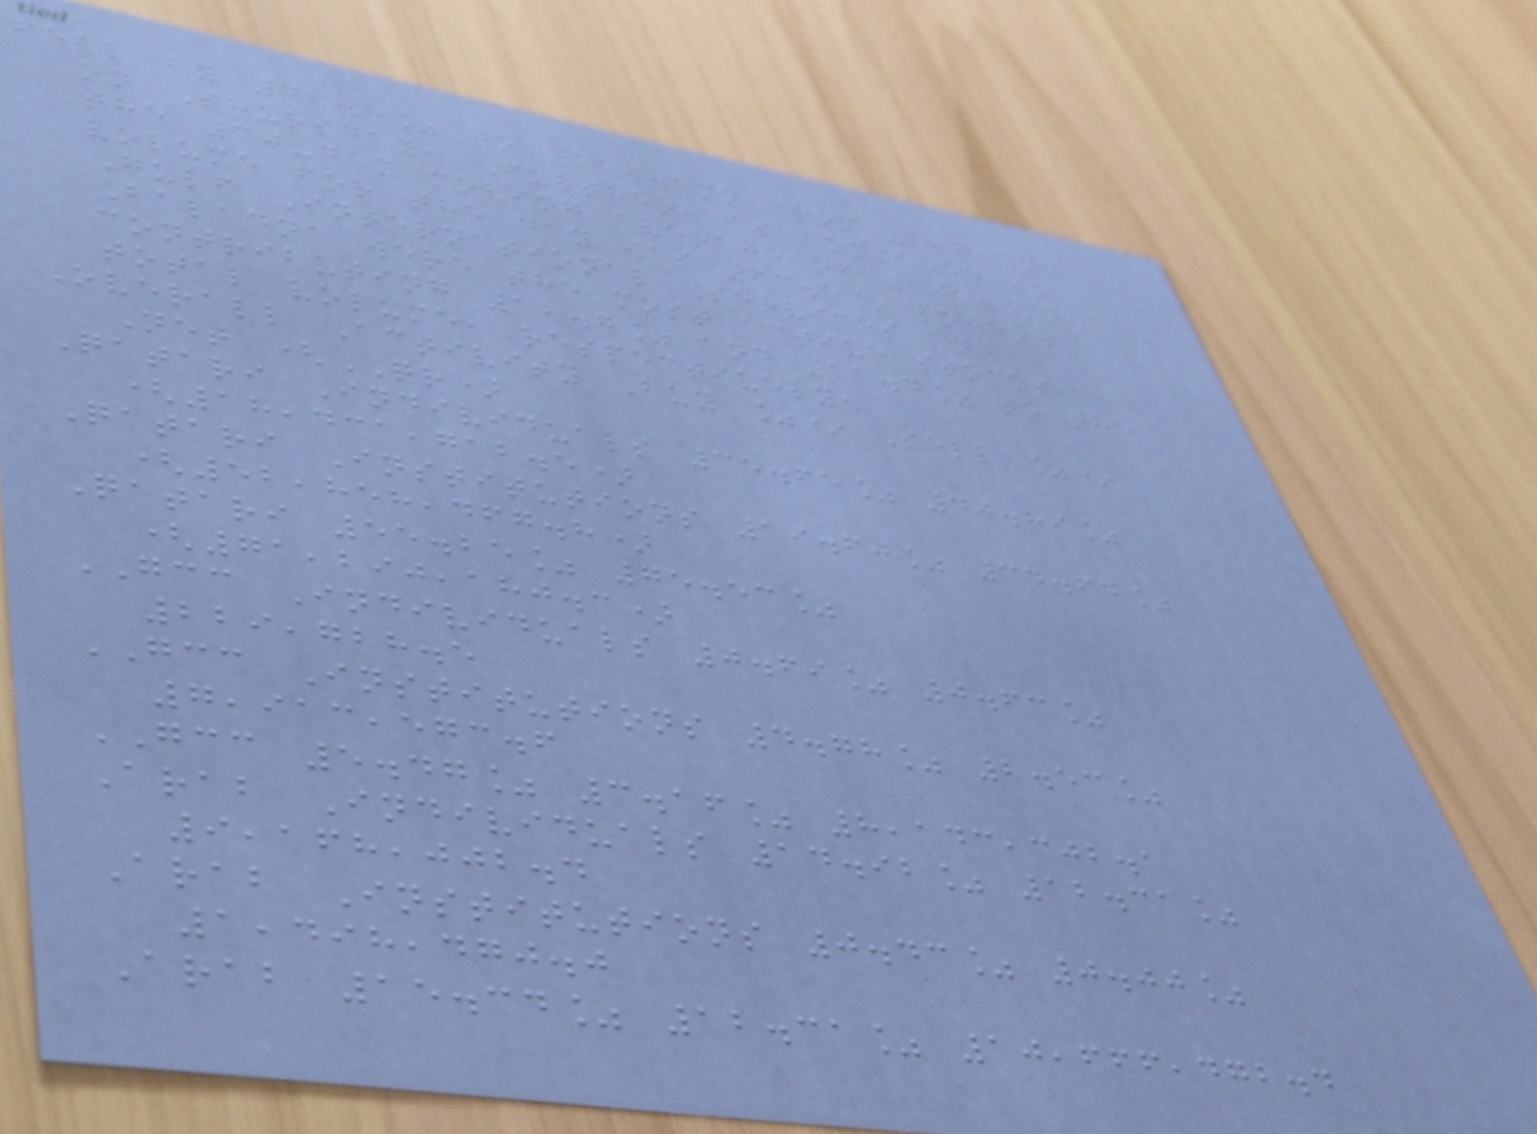fell by 46.8% to 110.1mn from 207.1mn
on Thursday. Further, as compared to
the 30-day moving average of 301.9mn,
volume for the day was 63.5% lower.
Gulf International Services and
Baladna were the most active stocks,
contributing 12.7% and 11.4% to the
total volume, respectively.
Overall Activity Buy %* Sell %*
Net (QR)
Qatari Individuals 35.65% 40.89%
(18,431,712.5)
Qatari Institutions 19.60% 34.64%
(52,858,467.8)
Qatari 55.25% 75.53%
(71,290,180.3)
GCC Individuals 0.69% 0.63%
229,728.5
GCC Institutions 4.78% 2.53%
7,913,573.6
GCC 5.47% 3.16% 8,143,302.1
Arab Individuals 14.92% 12.31%
9,168,002.4
Arab Institutions 0.43% 0.00%
1,498,470.0
Arab 15.34% 12.31% 10,666,472.4
